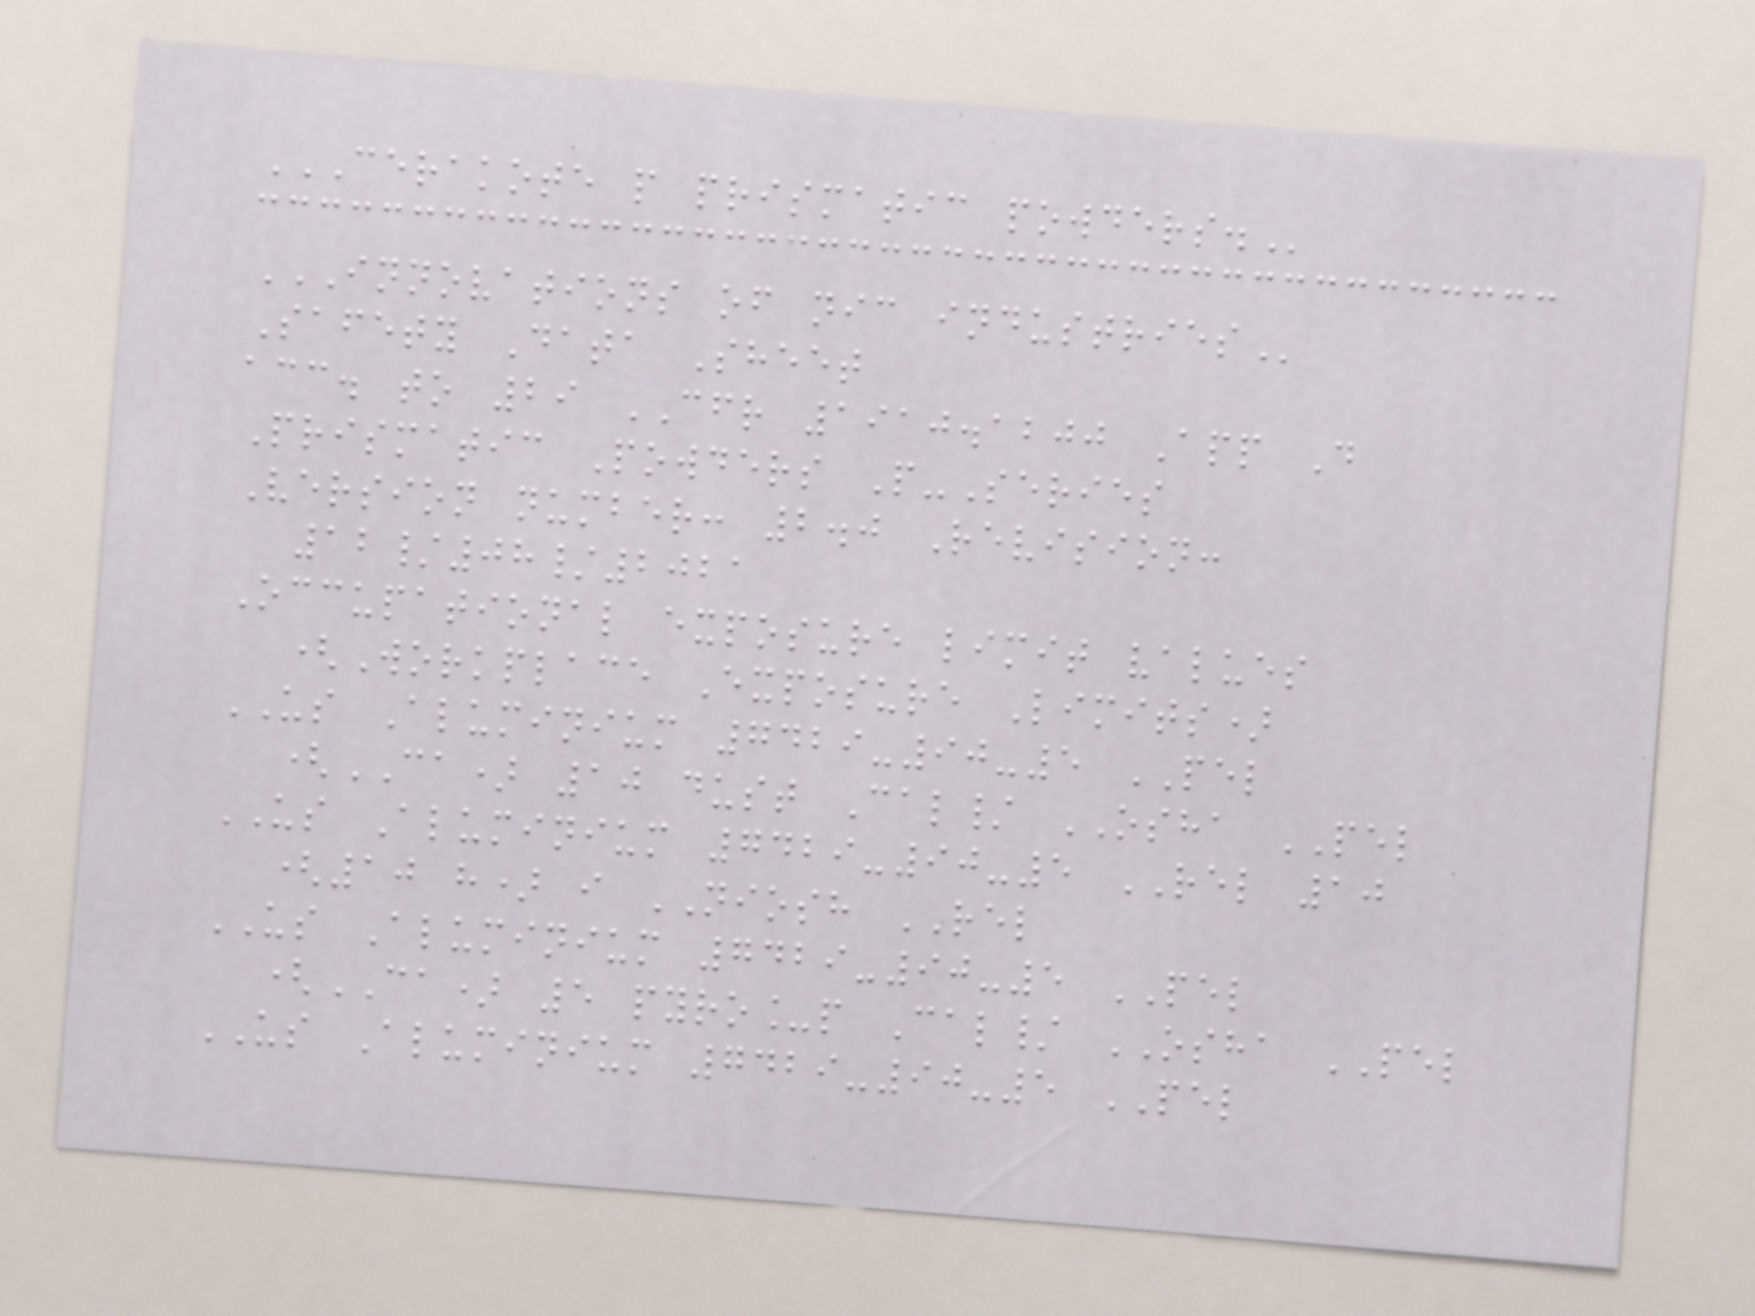CERAKOTE P PRISMATIC POWDERS.
INNOVATIONS OF NIC INDUSTRIES
Safety Data Sheet
acc. to 29 CFR 1910.1200 App D
Prismatic Powders P-Series
Version number: 2.0 Revision:
12/08/2021
Occupational exposure limit values
(Workplace Exposure Limits)
US Aluminium 7429-90-5 PEL
(CA) 10 dust Cal/ OSHA PEL
US Aluminium 7429-90-5 REL 10
(10 h) i NIOSH REL
US Aluminium 7429-90-5 PEL
(CA) 5 pyro_p Cal/ OSHA PEL
US Aluminium 7429-90-5 PEL
